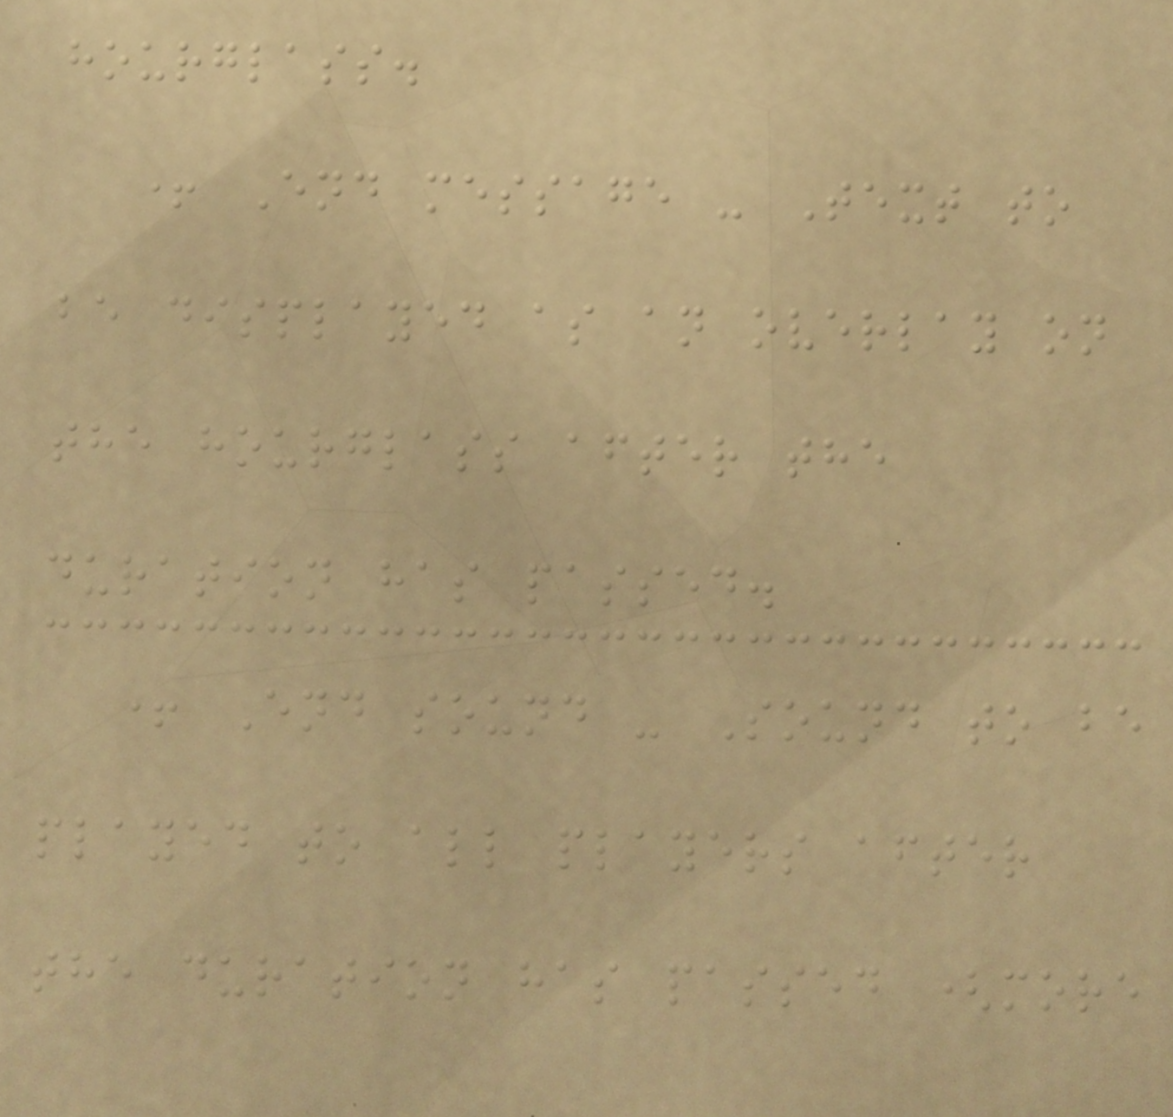hourglass.
+ End message - Text to
be displayed as an overlay on
the hourglass after the
duration has passed.
+ End sound - Sound to be
played to all players after
the duration has passed (more
